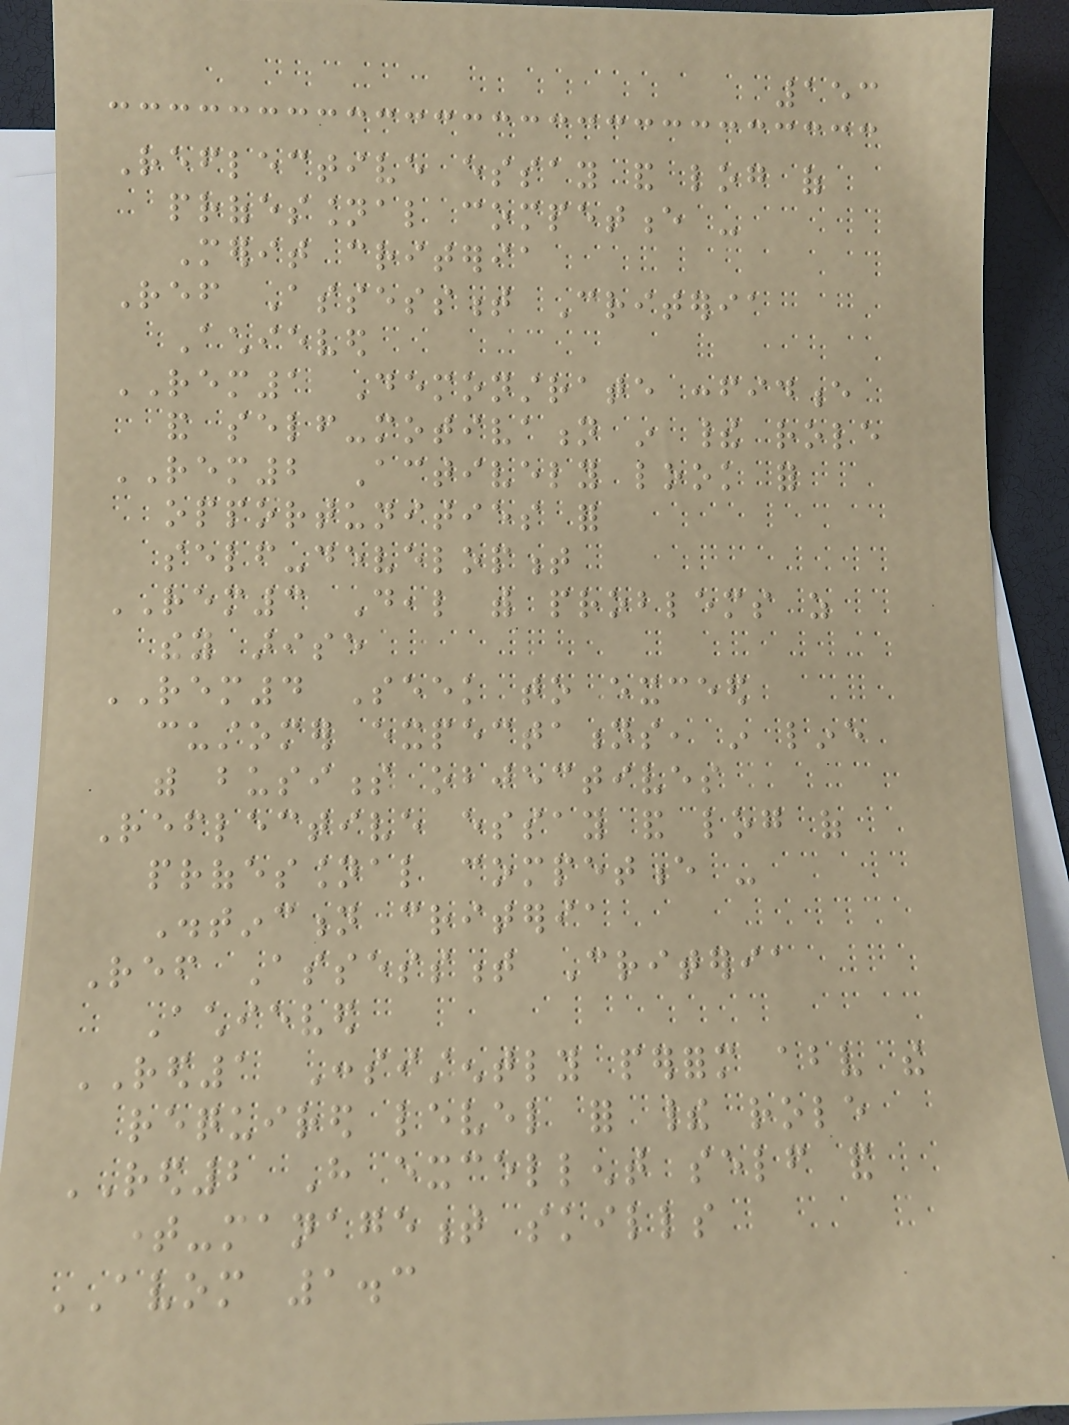153
Reflective essay and log of
professional competence -
Merit criteria
Ref Assessment Criteria
Achieved
REM1 Demonstrate confidence
and self-motivation in their role
REM2 Actively look for
opportunities for
self-development
REM3 Deal with problems as
they arise
REM4 Seek to exceed
customer expectations, in line
with business objectives
Reflective essay and log of
professional competence -
Distinction criteria
Ref Assessment Criteria
Achieved
RED1 Consistently perform above the
required level for their role
RED2 Have excellent self and
time-management skills
AVOM 1.3
